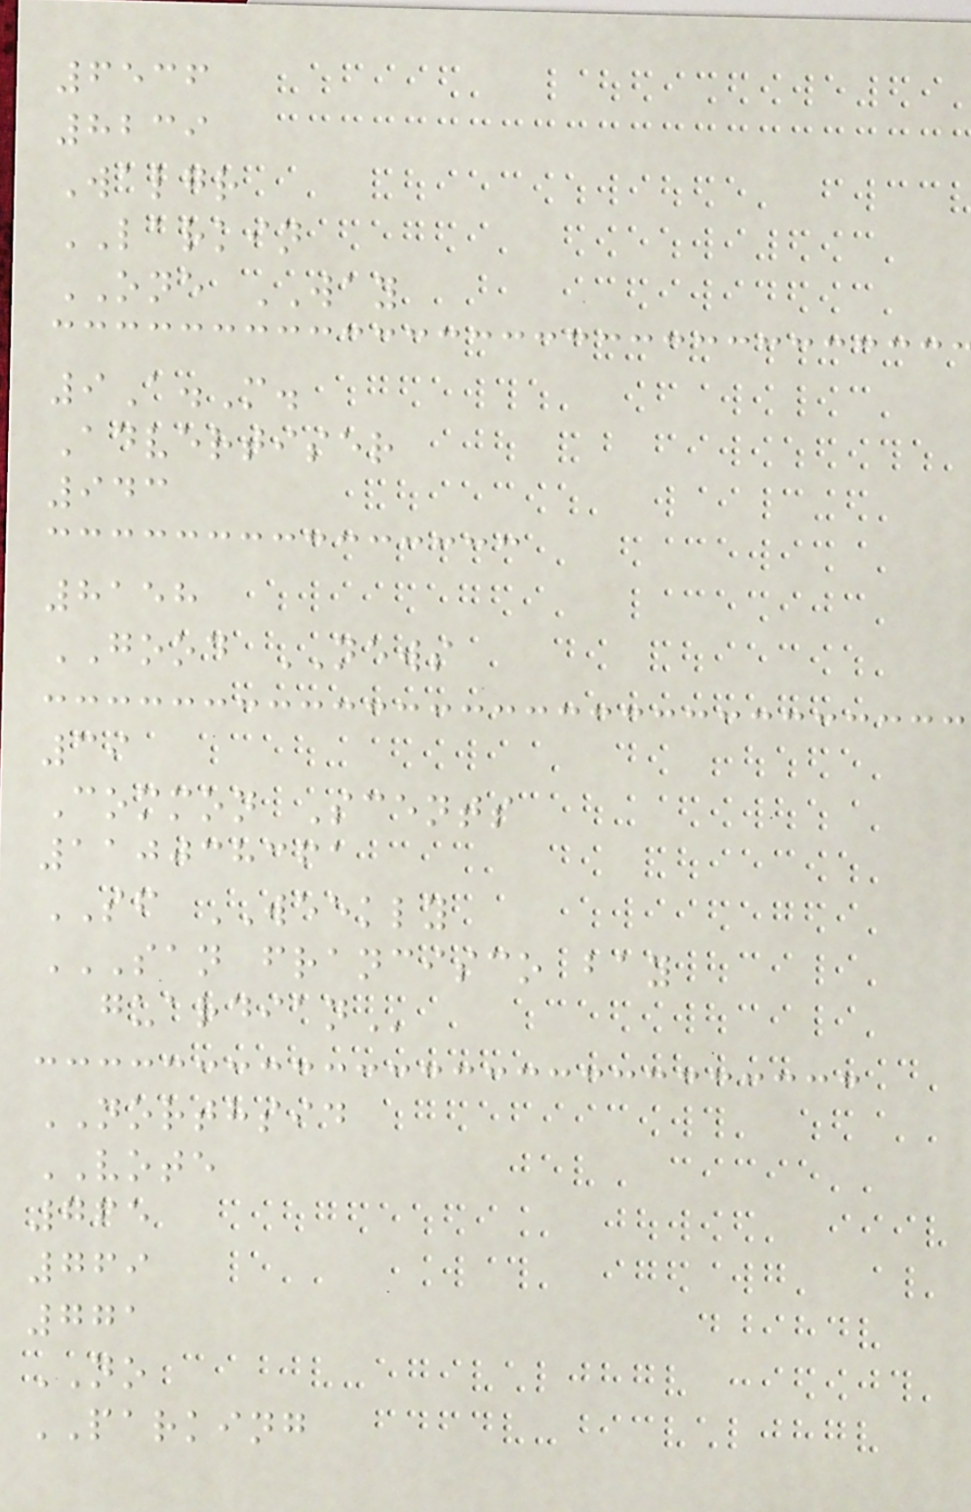6536
8239
Walgr
LARKIN
ONE WAY
9A.M.
Advertiser
943
8158
GOOD NEWS
39
Common Scents
110038361
SF WEEKLY
SAN FRANCISCO BAY
GUARDIAN
NORTHSID
VOTE
765
769
771
NO
PARKING
